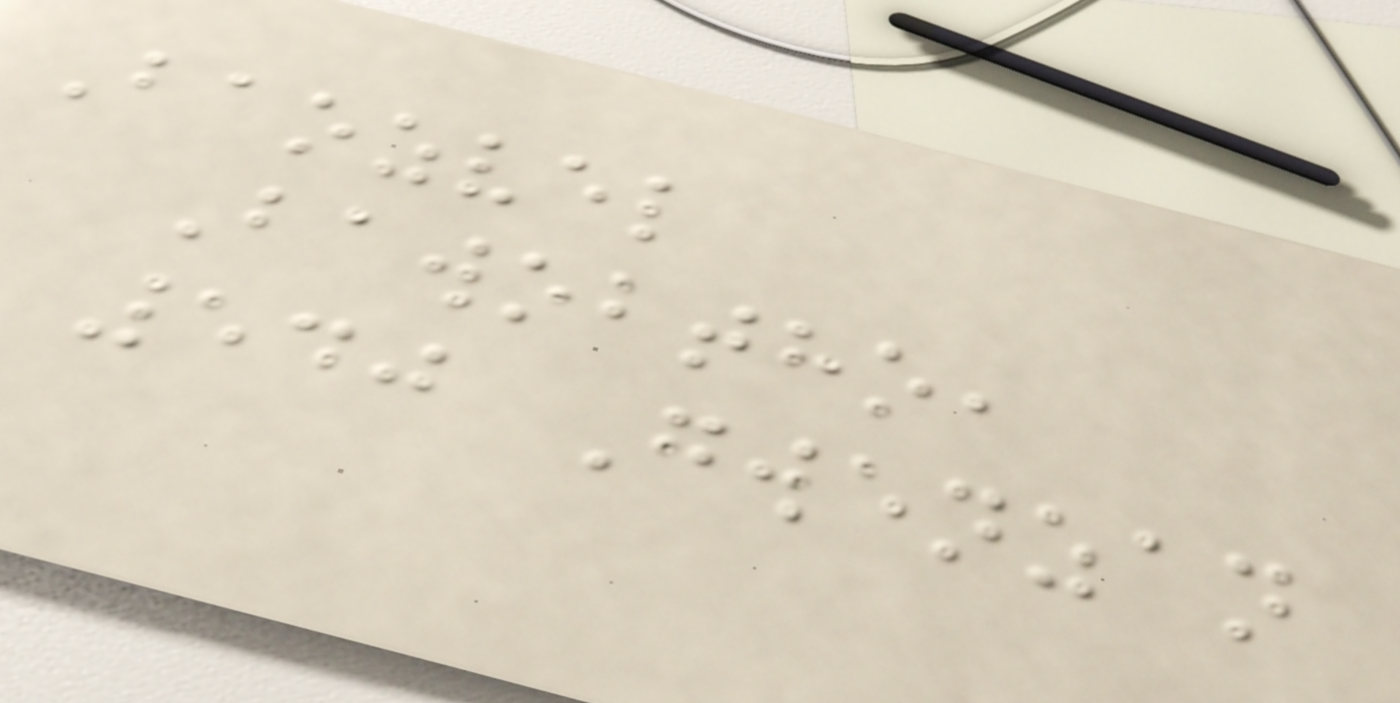Baozvel
Bawobtho,
540 Gwenzan
